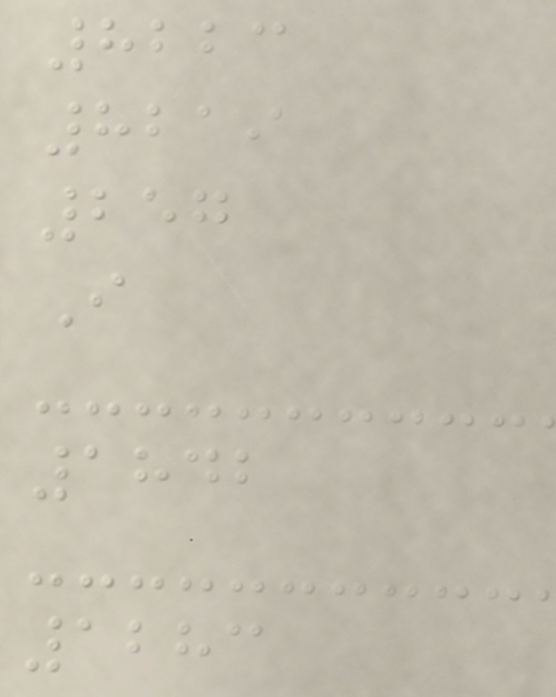8223
8219
257
I
1842
1283
